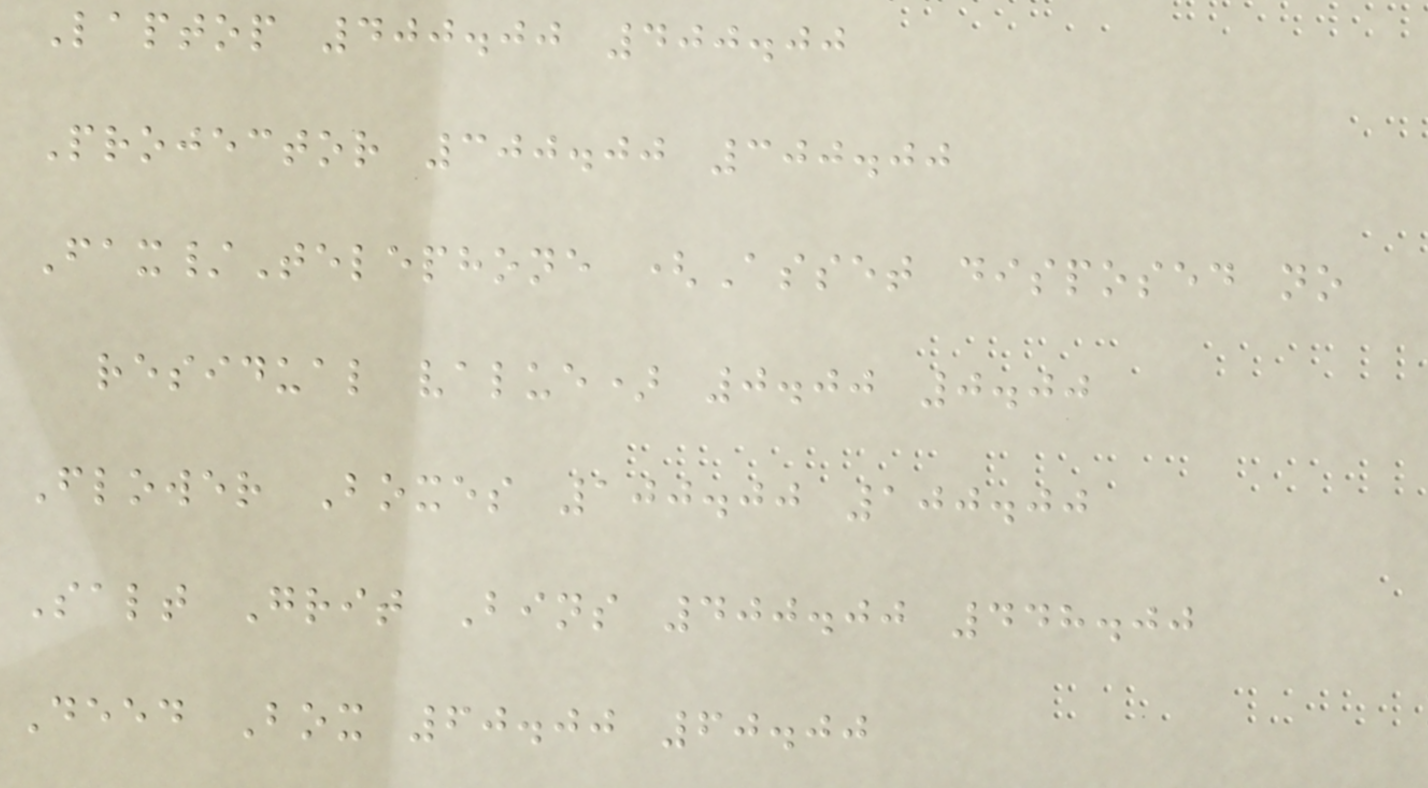Laptop 400.00 400.00
Projector 300.00 300.00
Fax/Telephone (Asset disposed no
residual value) 0.00 0.00
Flower Boxes 100.00 100.00
Salt Grit Bins 400.00 448.00
Deed Box 60.00 60.00
